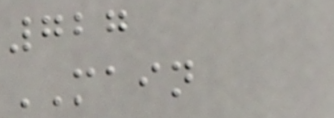727
MAIN
